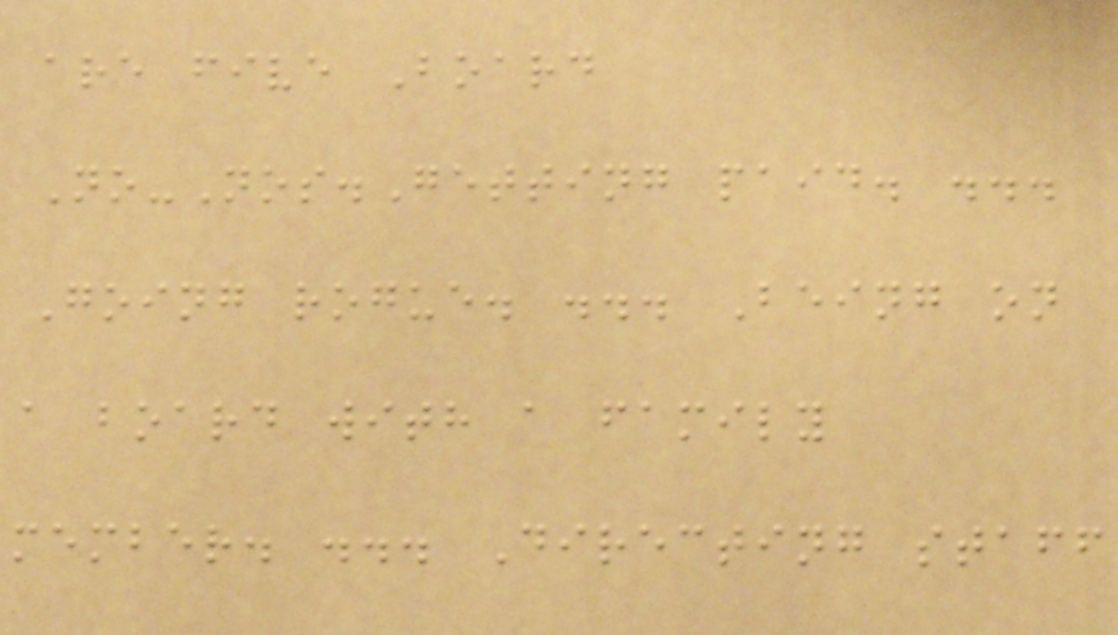are five Board
No-Nos.Getting paid. ...
Going rogue. ... Being on
a board with a family
member. ... Directing staff
